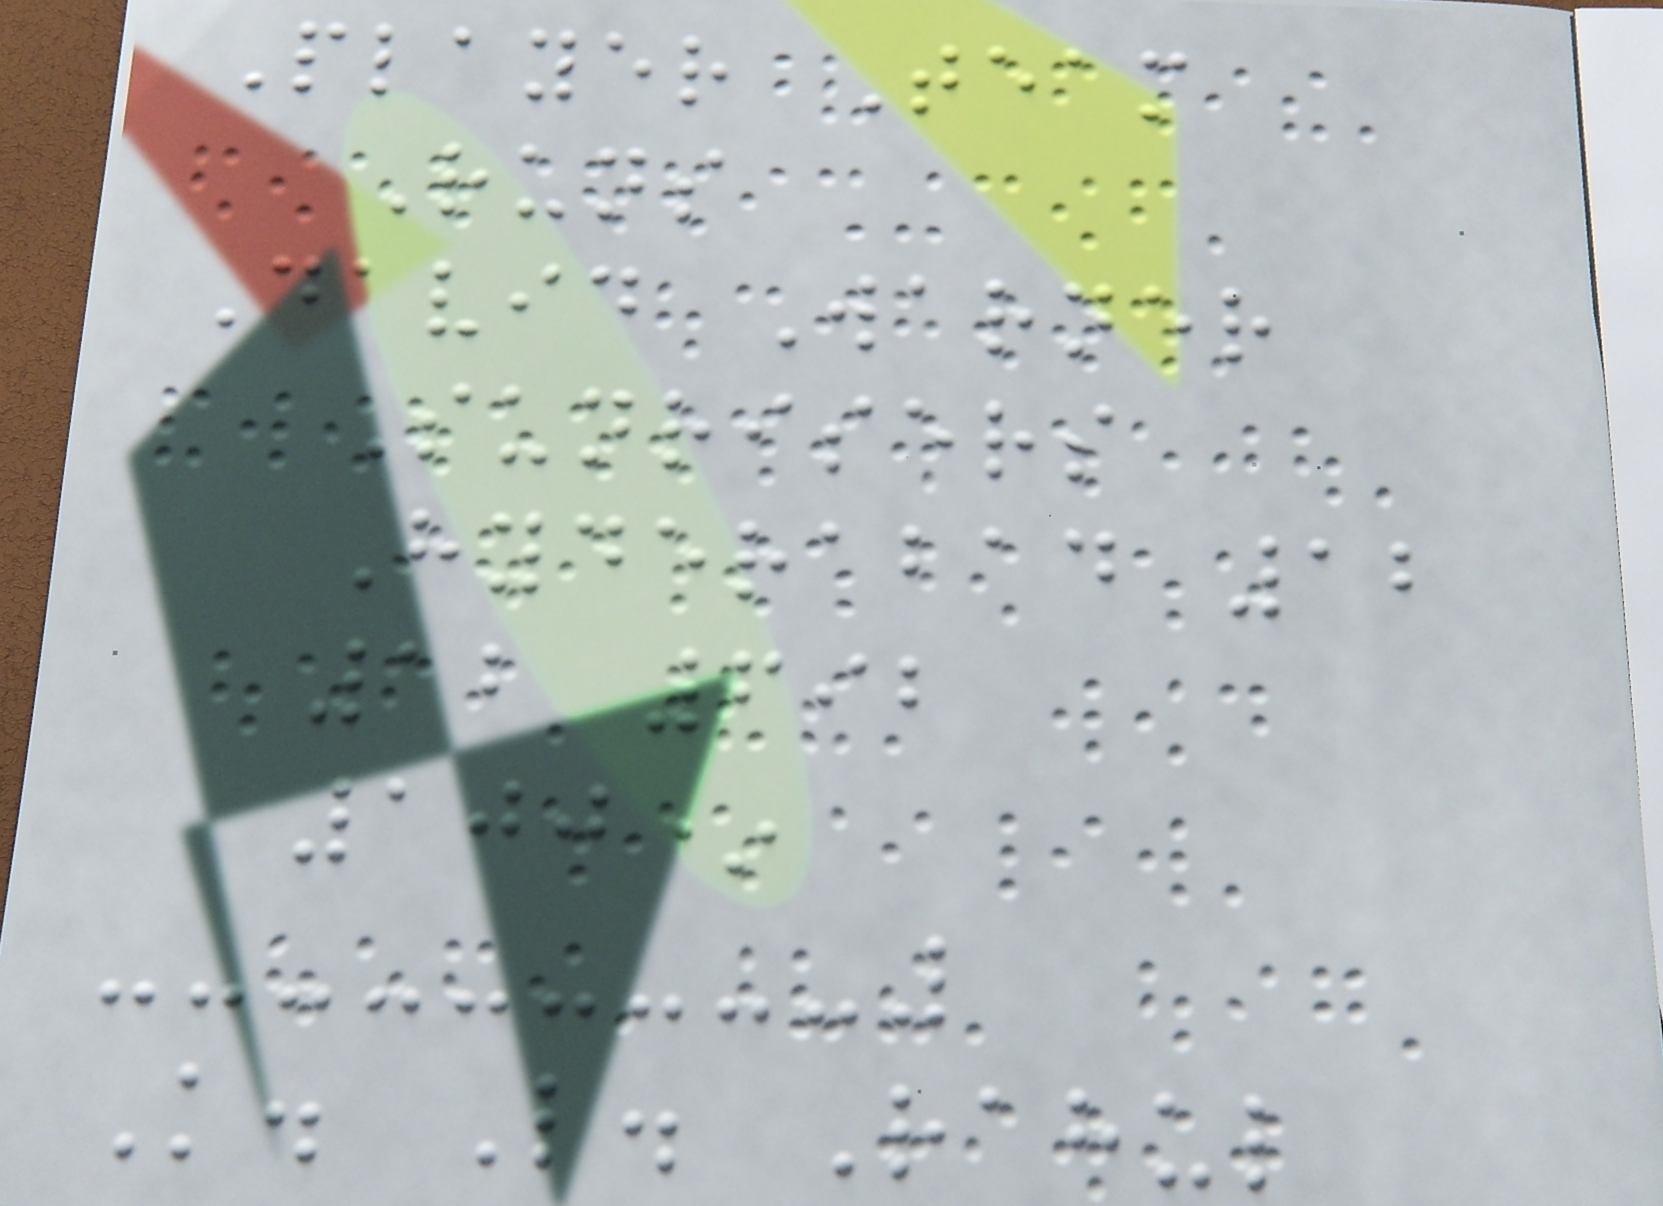Player Team
Runs
David Warner
Sunrisers
Hyderabad 12
12 692
100*
K. L. Rahul
